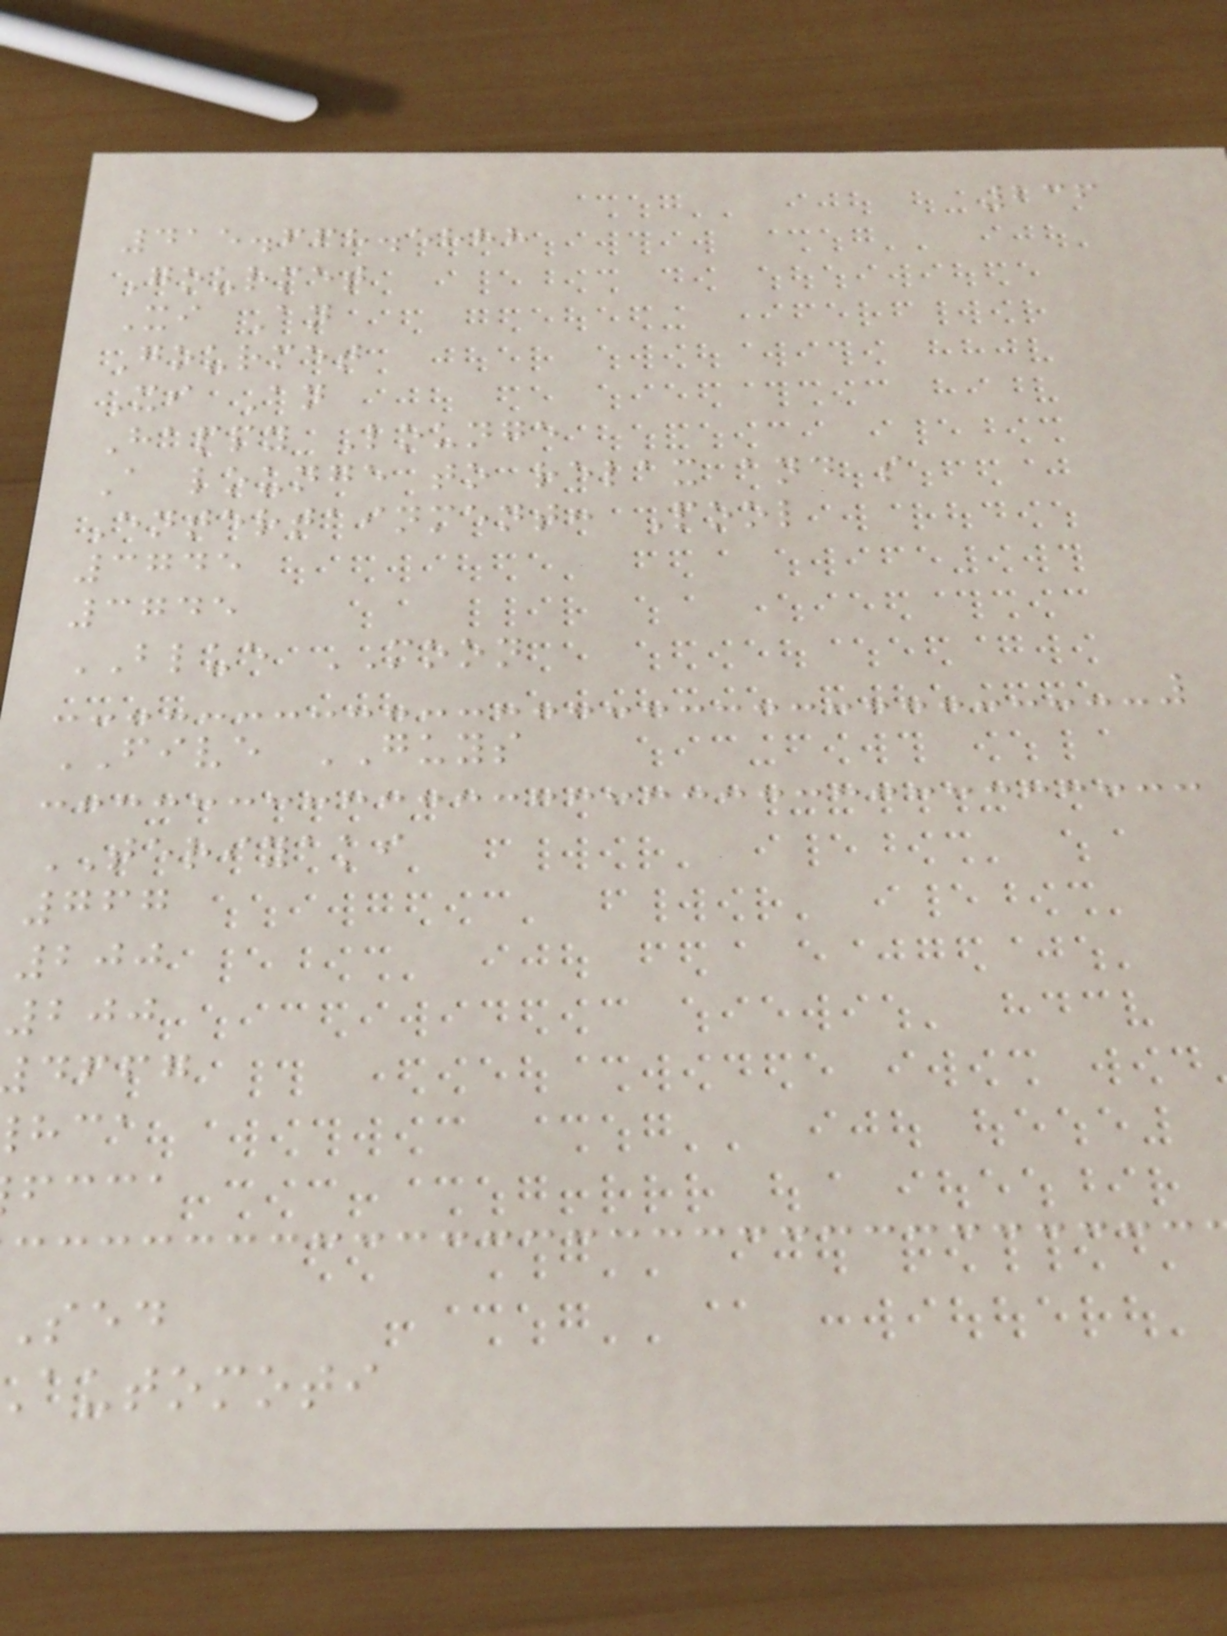236
415.668.5888
Gourmet
Xi An
Gourmet
Xi An
Happy Lounge
A lounge to relax and s
Entertainment: Pool
3745
3745
BLUE MOON
FIVE GUYS
TERIYAKI
767
200
200
dffg
fcca
automoti
